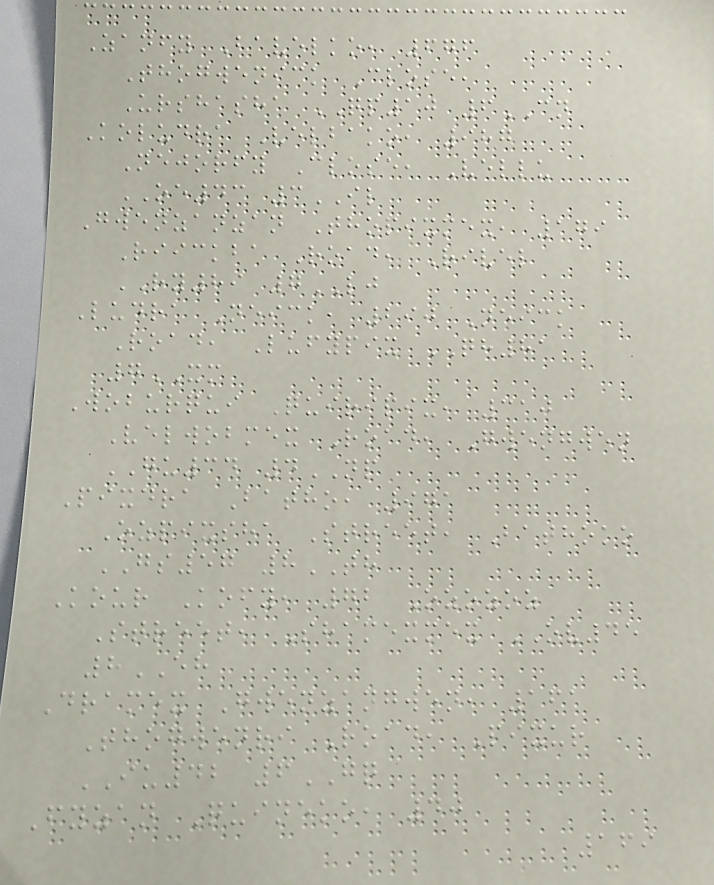Zanfy Bavelko, 676
Thogwenick Close,
Urshasha QP10 6CN
Koludra Velbako, 987
Nejorfy Close, Vellu
OE43 3IL
Gwenzanzan Thopixmex, 179
Riickba Road, Rivel
RY89 7LJ
Ludra Neick, 290 Neick
Road, Lufypix QH81
7XM
Woburqui Quiripix, 310
Velwobmex Road, Gwengwen
GU34 4NP
Pixdra Batho, 971
Ozpixsha Street, Bathoko
GS57 8TH
Kour Kofy, 72 Ozozoz
Street, Shamexmex OV45
8EH
Dramex Gwenzangwen, 161
Thogwenri Road, Pixur
IU42 6GQ
Fyzan Quineko, 40
169
